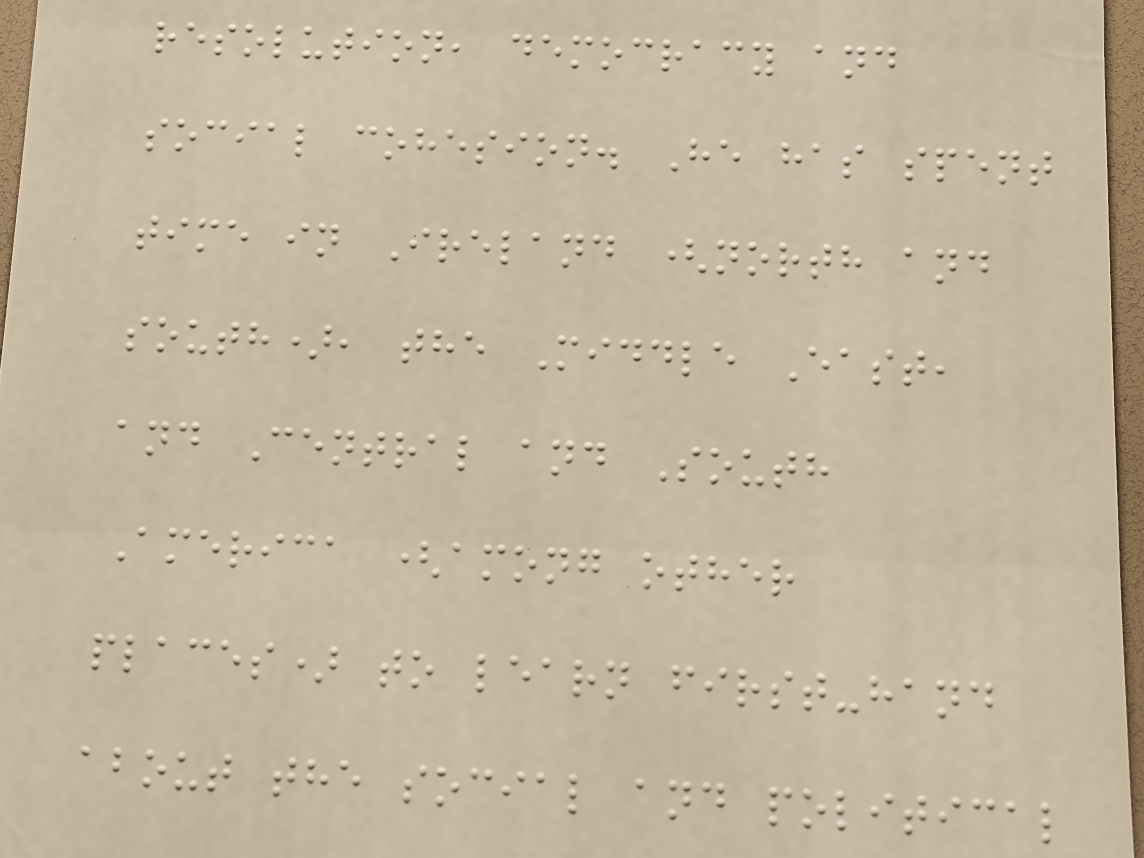resolution, democracy and
social cohesion. He has spent
time in Ireland (north and
south), the Middle East,
and Central and South
America (among other
places) to learn first-hand
about the social and political
